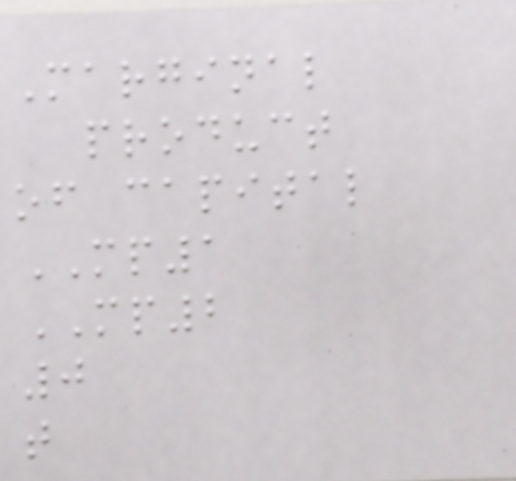Marginal
product
of capital
MP1
MP2
0
t
